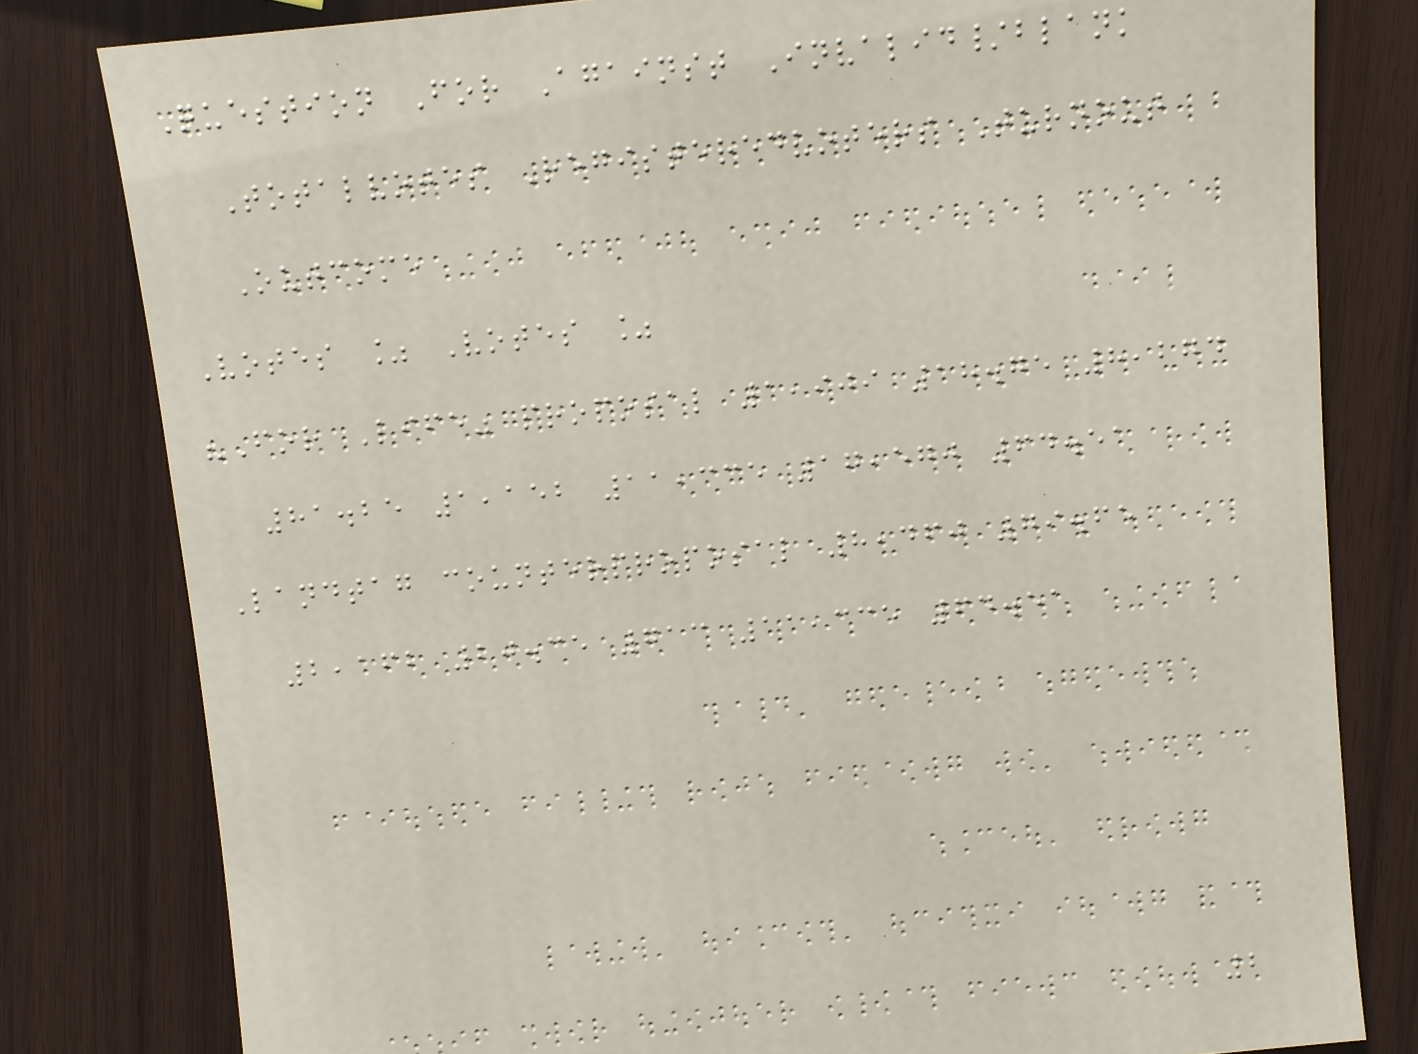Question For Against Invalid/blank
Totalvotes Registeredvoters Turnout
Outcome
Votes % Votes %
"For Life" proposal 1,909 18.75 8,274
81.25 1,152 11,335 17,570 64.51
Landtag counterproposal 8,460 79.65
2,162 20.35 713 11,335 64.51
2
